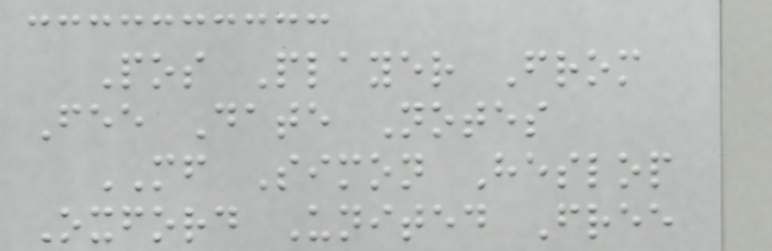Pos Player From
Fee Date Notes
MF Simon Heslop
Oxford United Free
